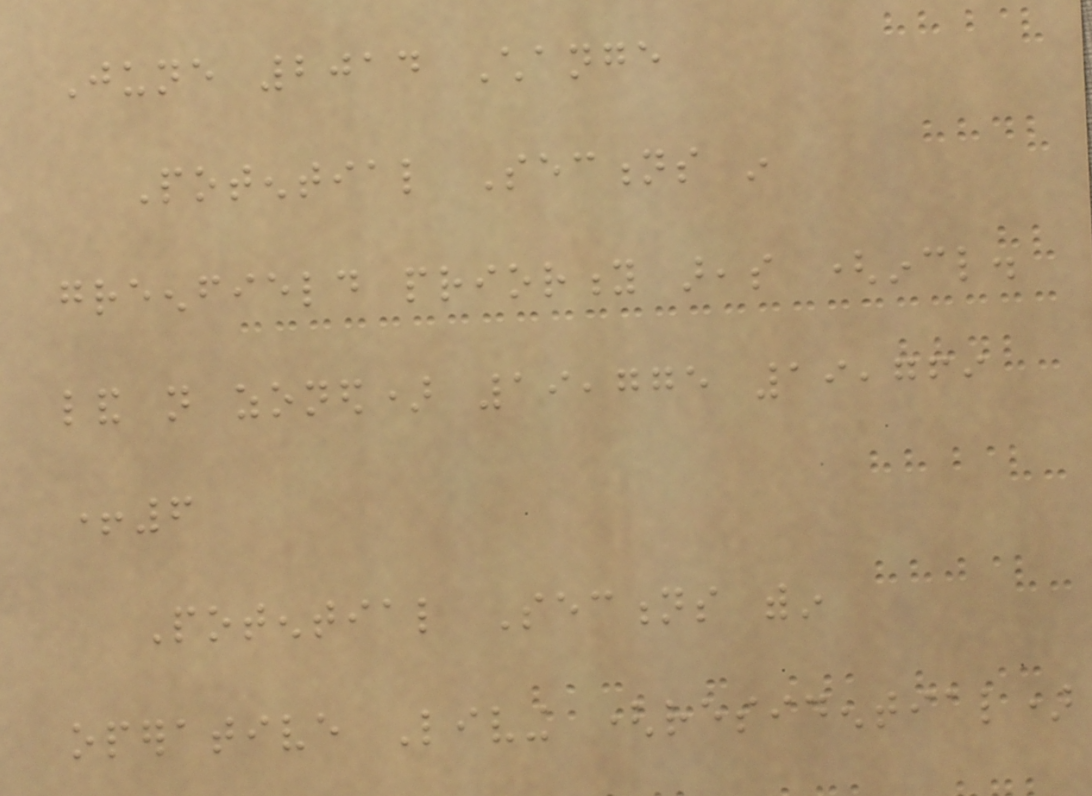June 2014 Change
Potential Sections in
greenfield priority areas (incl.
land not zoned) 19,775 19,769
+6
Potential Sections within
operative Living (residential)
